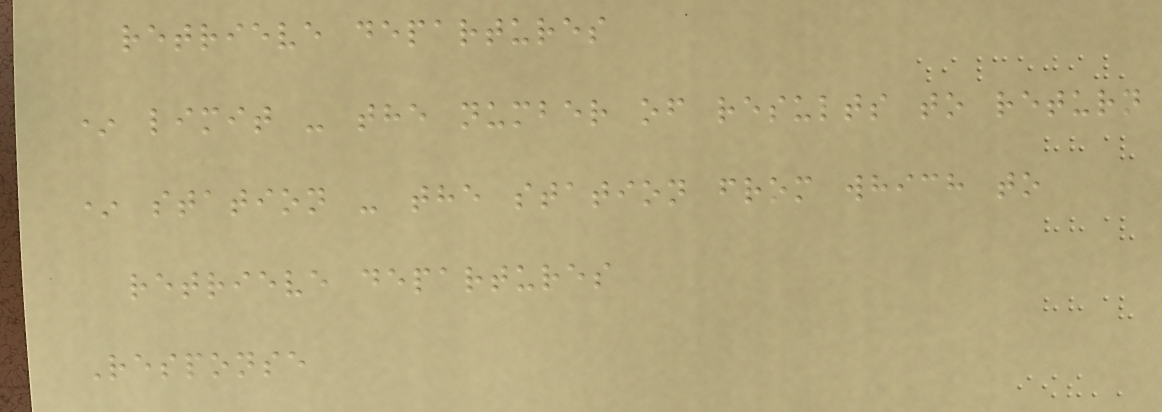retrieve departures
* limit - the number of results to return
* station - the station from which to
retrieve departures
Response
